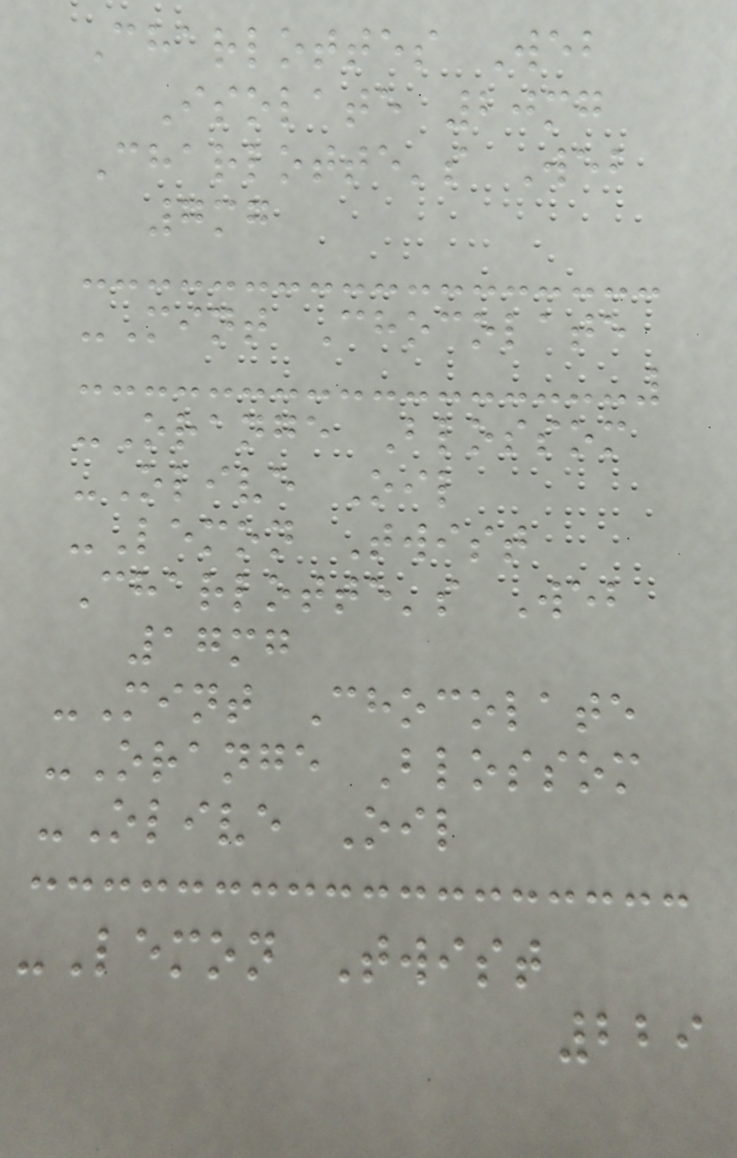Charlottes Web
Isolate 20mg
Charlotte's Web
7mg
-Mint Chocolate
-Orange Blossom
-Olive Oil
-Lemon Twist
Charlotte's Web
17mg
-Mint Chocolate
-Orange Blossom
-Olive Oil
-Lemon Twist
229
